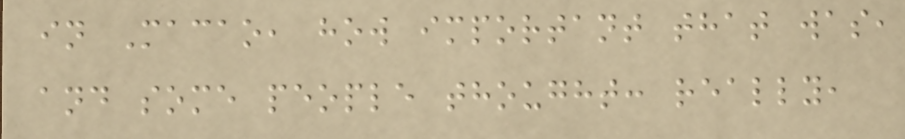in Macao, how important that was,
and some people thought: really,
